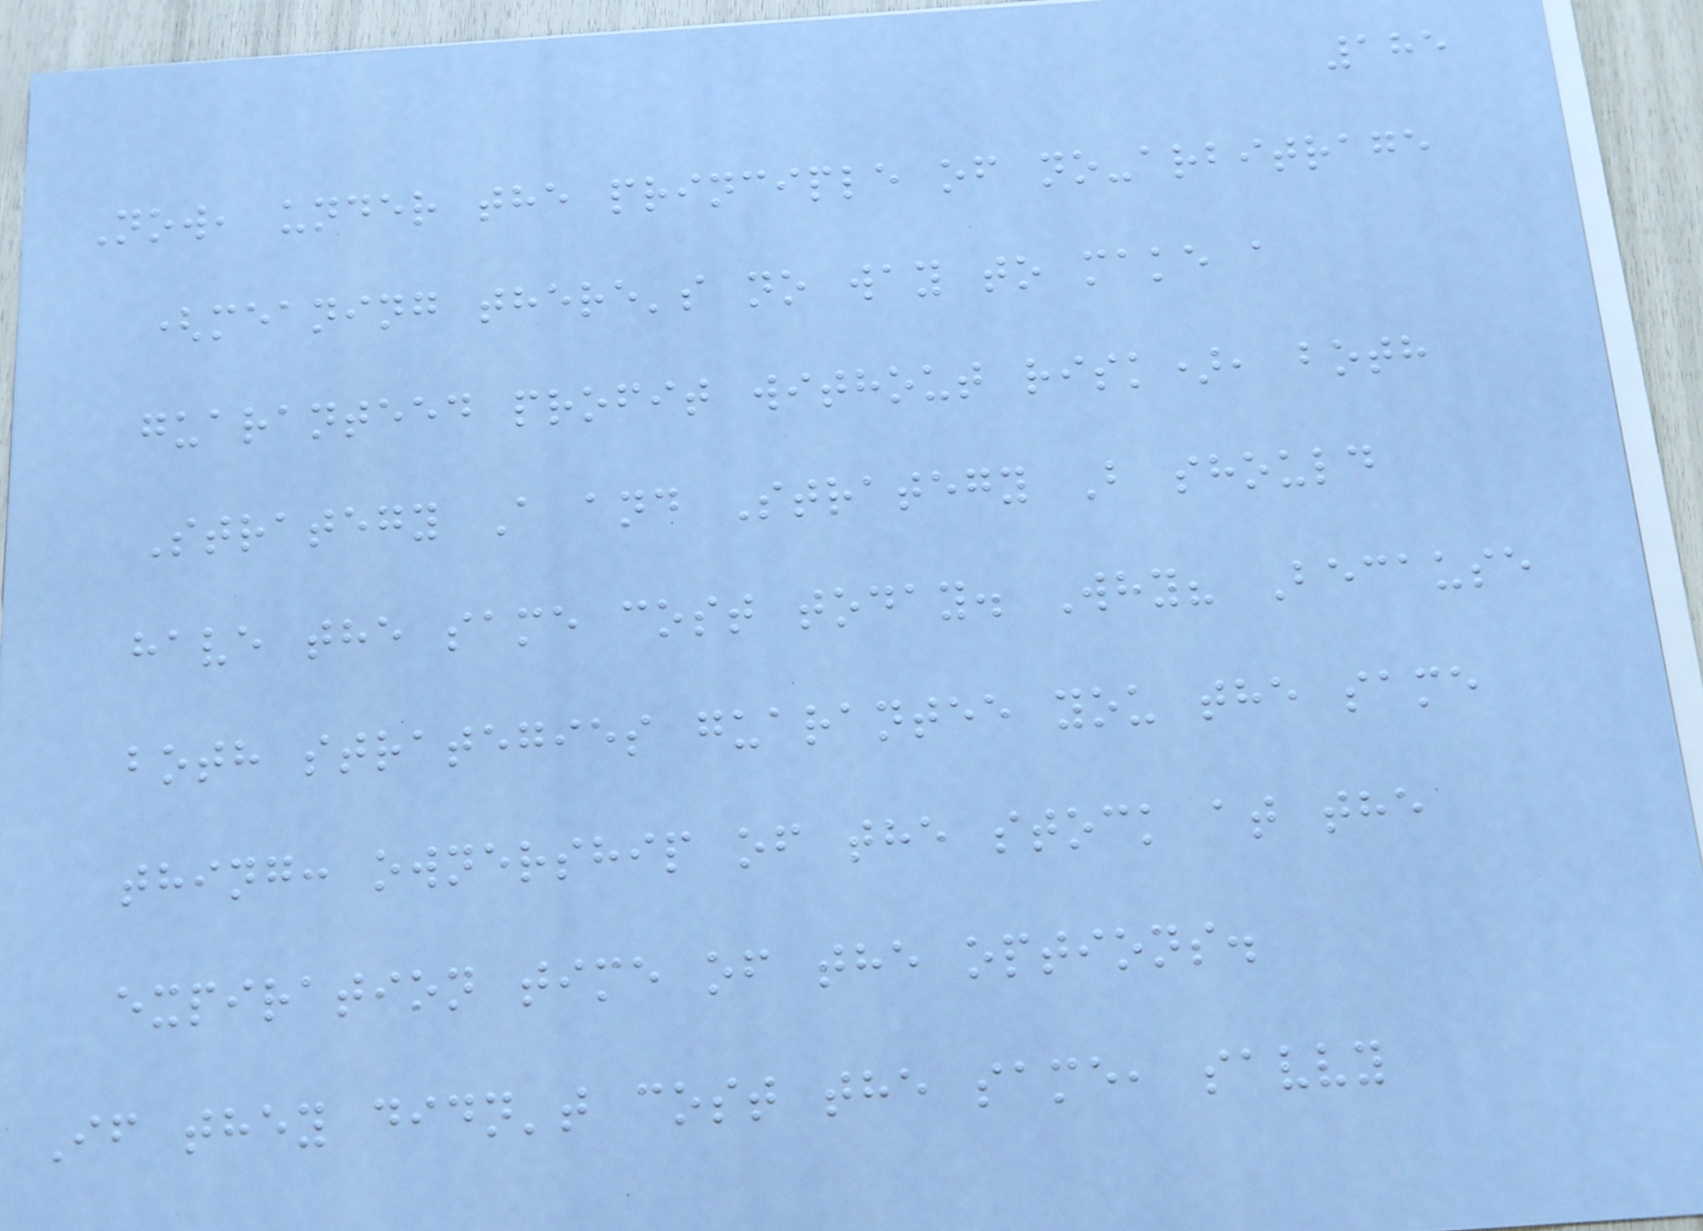185
Now, under the principle of no-arbitrage
(meaning there's no way to make a
guaranteed profit without risk), both
Strategy A and Strategy B should
have the same cost today. Why? Because
both strategies guarantee you the same
thing: ownership of the stock at the
expiration time of the options.
If they didn't cost the same, savvy
